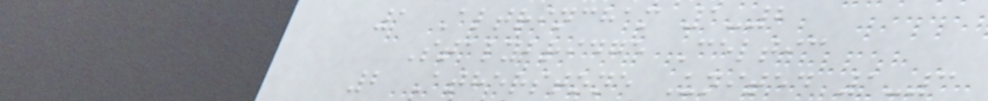1 Altrincham 1-2
Stalybridge Celtic
2 Atherstone United 1-3
